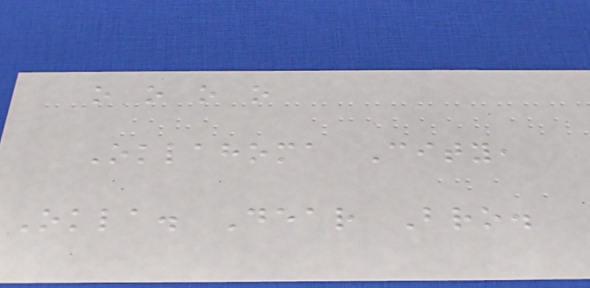o o o o
Oklahoma City,
Okla. Dear Bro.
